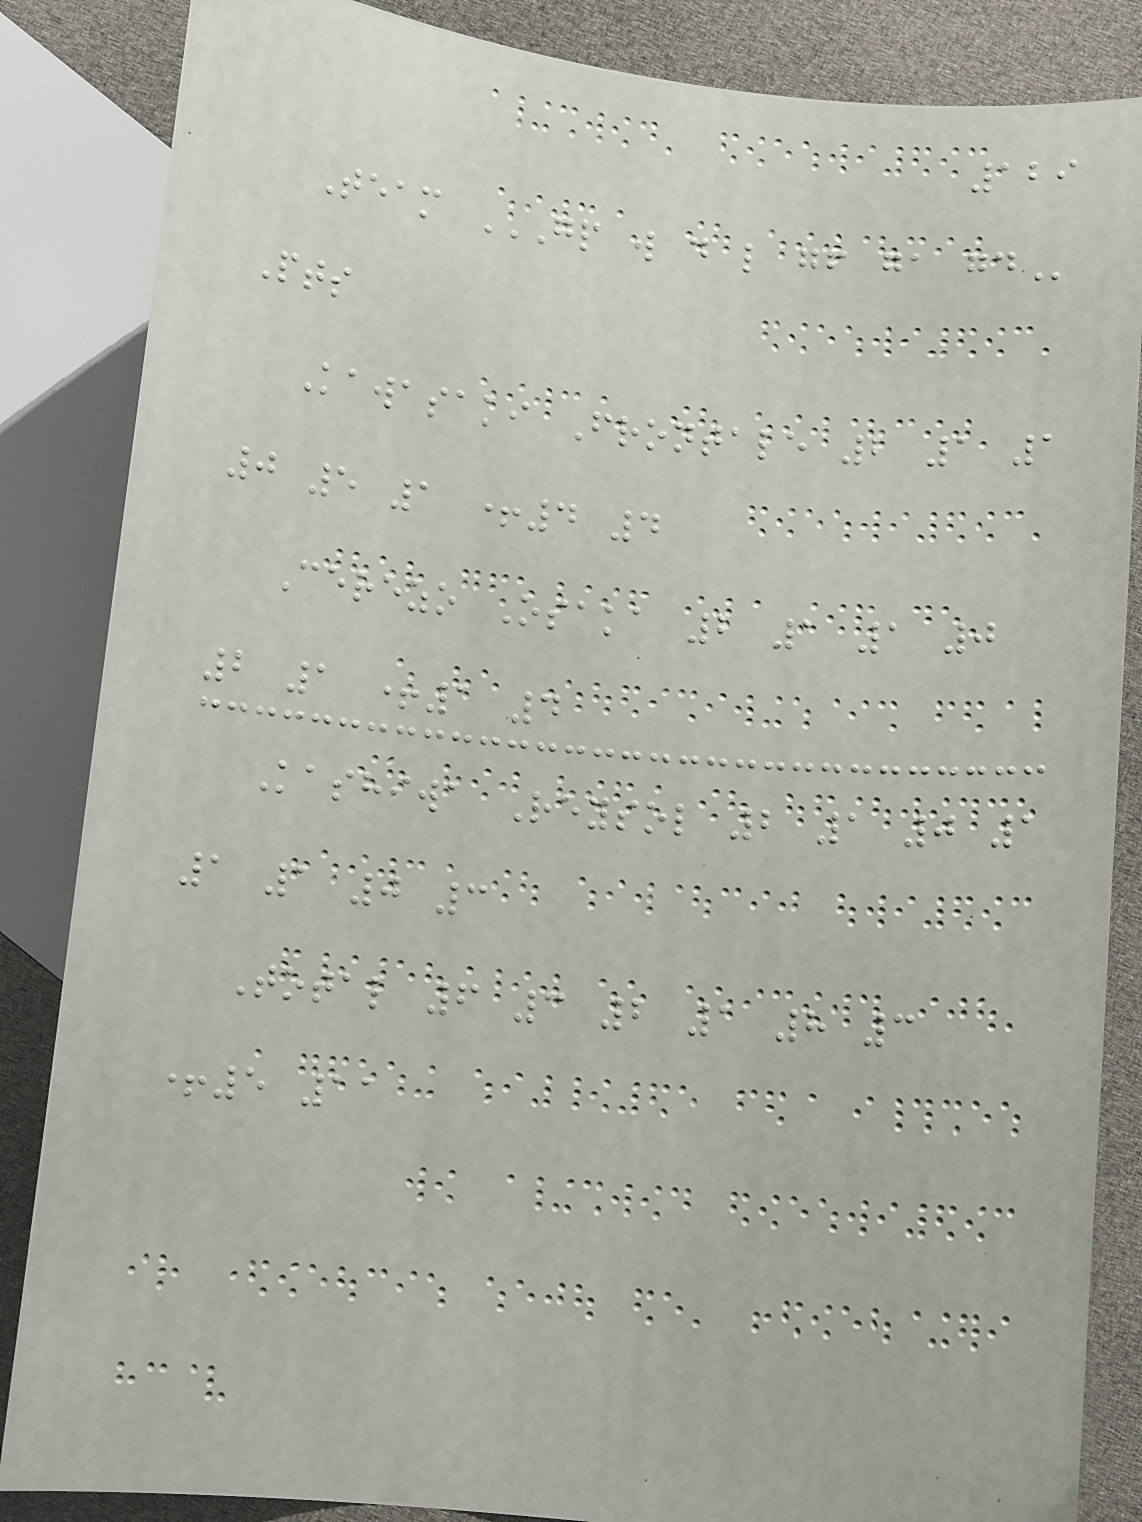129
Team GP W D L GF GA GD
Pts
Kawasaki Frontale 2 1 1
0 5 1 +4 4
Cerezo Osaka 2 1 1 0
2 1 +1 4
Kashiwa Reysol 2 1 0 1
1 1 0 3
Total 6 3 2 1 8 3
+5 11
